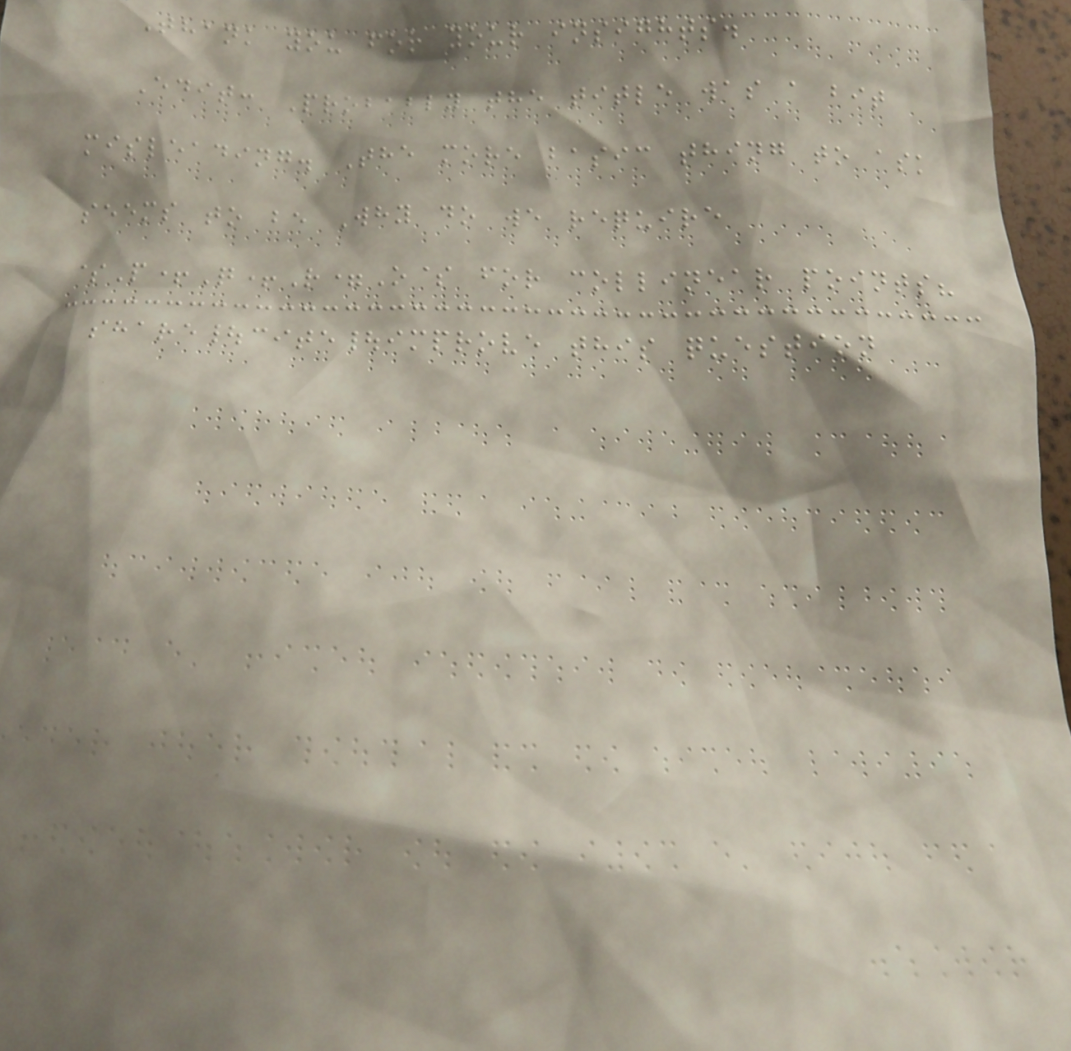Thank you for your insights.
Edit: Probably the title was a bit
misleading. The more basic thing to ask
seems to be Why do we require
$P+Q+R=O$ for collinear points?
share|cite|improve this question
